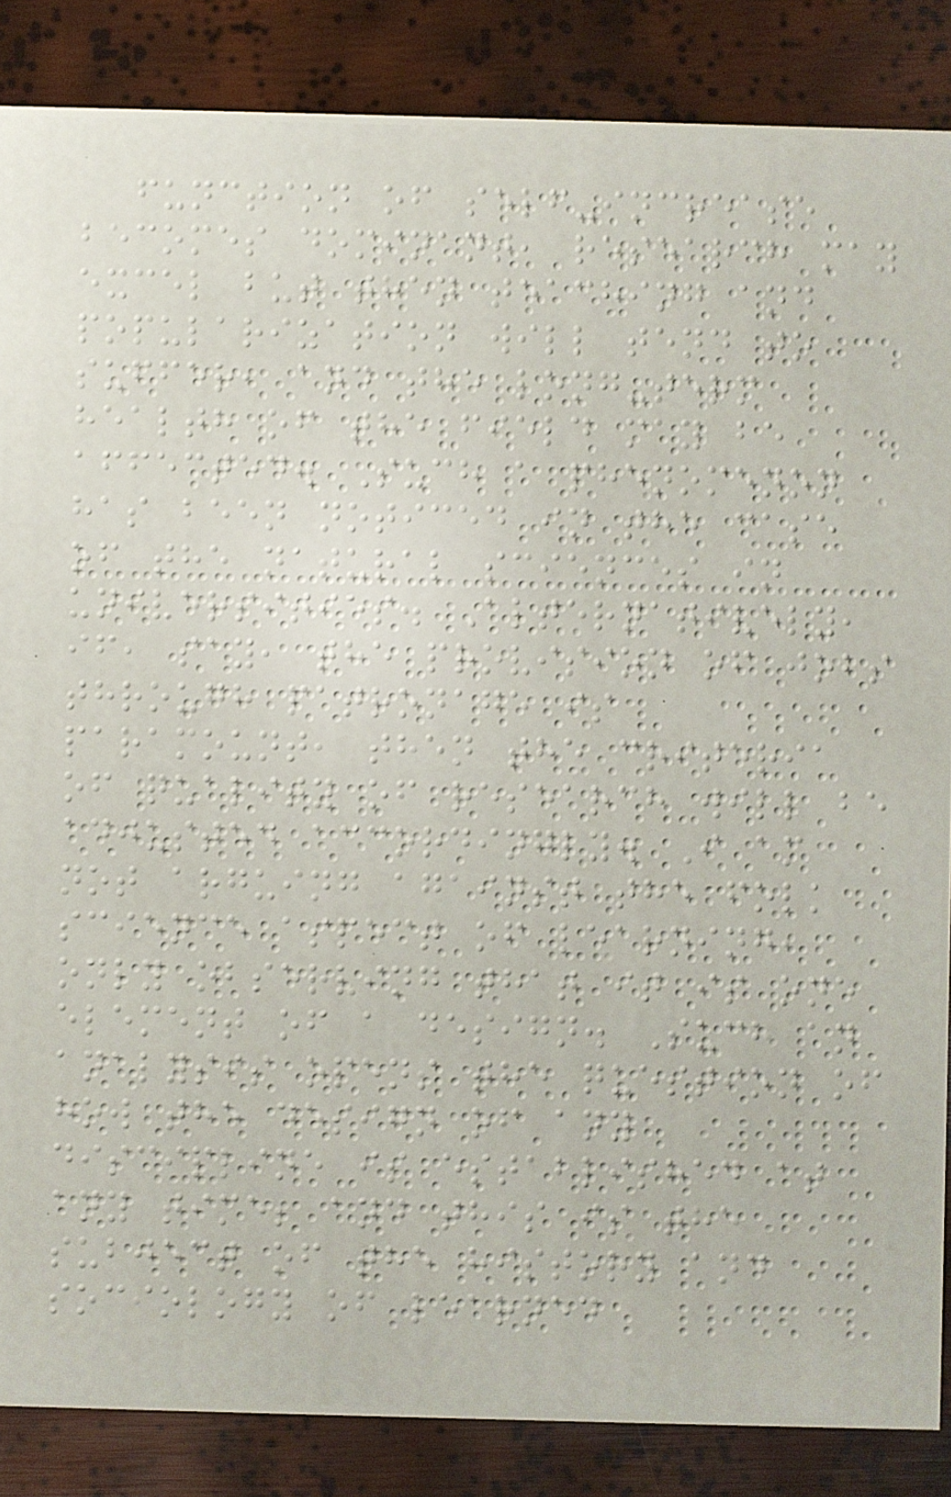function of self-increase
becomes dominant, research may
excel but then teaching and
popularization will tend to
suffer, and the long-term
health of the field may be
affected. Such a phenomenon
has been noticed in the case
of the natural sciences in
universities. Alternatively,
if, say, the provision of jobs
through patronage is
paramount, then the criteria
of quality of research will be
adjusted accordingly. I am
not arguing against the folk
science aspect of learning,
only observing that it is one
element of a design. Such an
analysis opens the question of
how the design of any
discipline is established at
any time; and this is the
subject of the history and
sociology of learned
